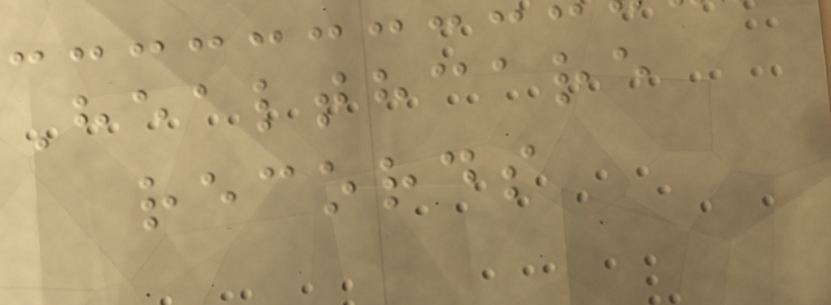Healthcare
records
